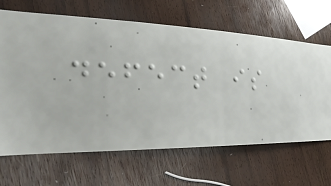defect is
